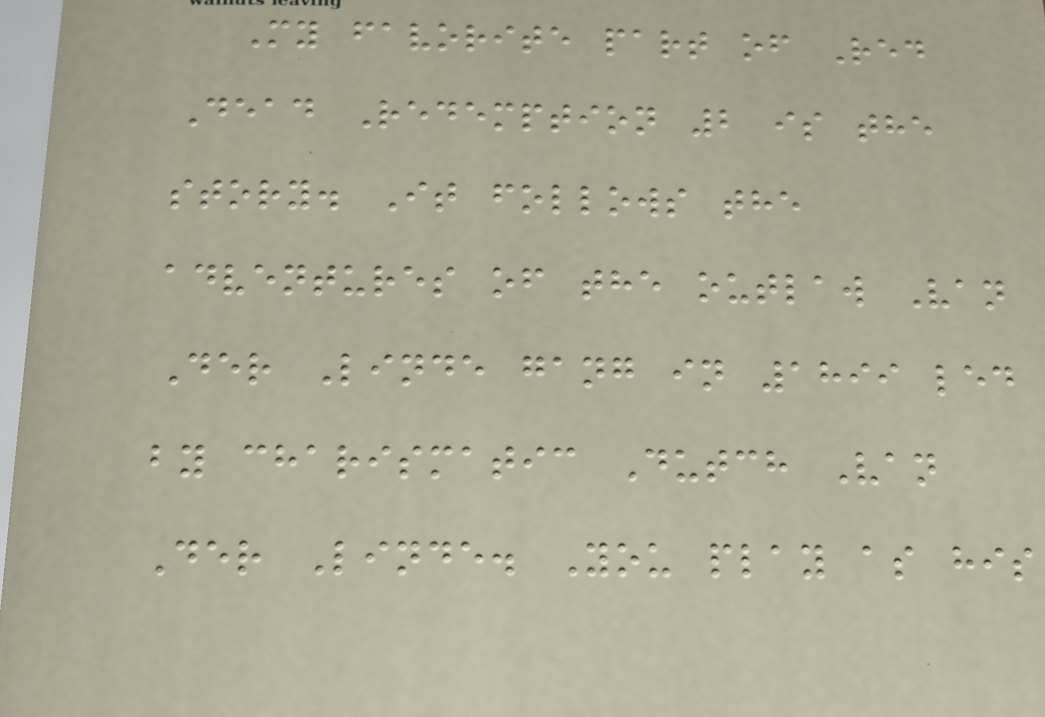My favorite part of Red
Dead Redemption 2 is the
story. It follows the
adventures of the outlaw Van
Der Linde gang in 1899 led
by charismatic Dutch Van
Der Linde. You play as his
